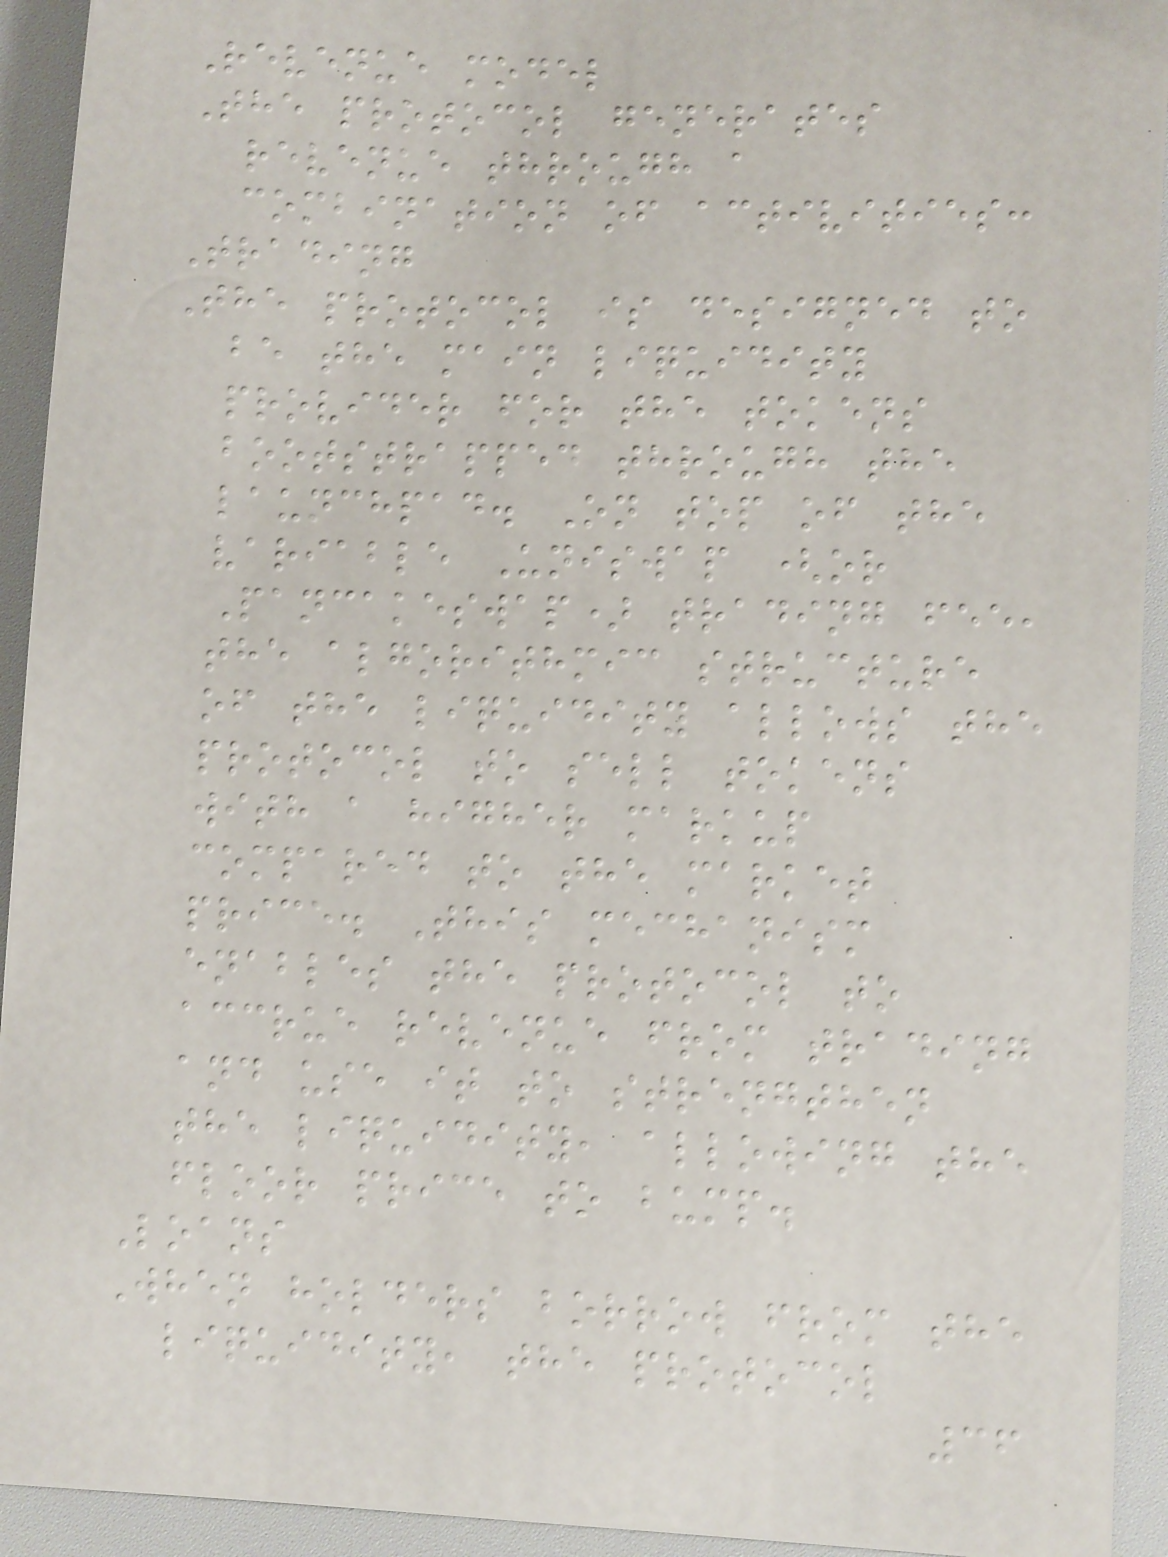Revenue model
The protocol generates
revenue through a
combination of activities:
Trading
The protocol is designed to
be the main liquidity
provider for the tokens
bootstrapped through the
launchpad. On top of the
variable Uniswap (or
Pancakeswap) trading fee,
the algorithmic structure
of the liquidity allows the
protocol to sell tokens
with a higher markup
compared to the market
price. This mechanism
enables the protocol to
accrue revenue from trading
and use it to strengthen
the liquidity, allowing the
floor price to bump.
Loans
When holders borrow from the
liquidity, the protocol
36
